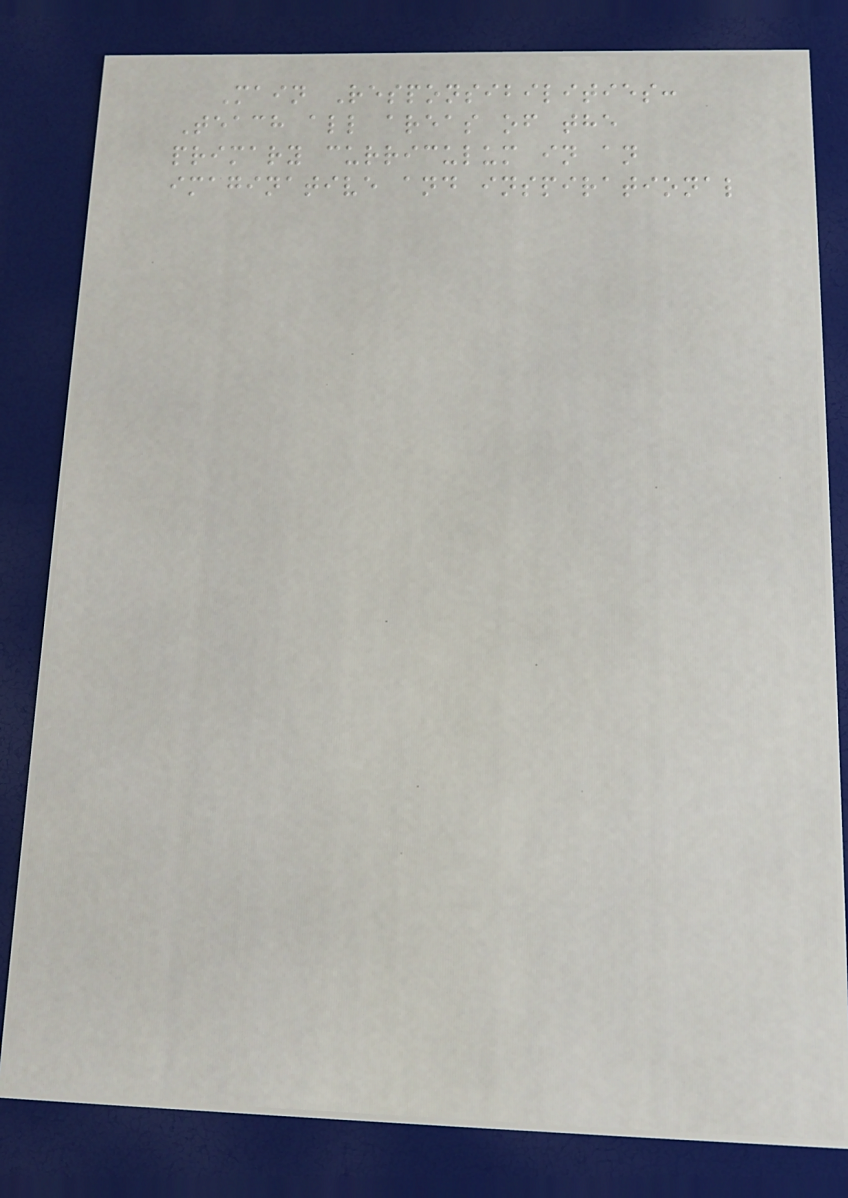Main Responsibilities:
Teach all areas of the
primary curriculum in an
imaginative and inspirational
